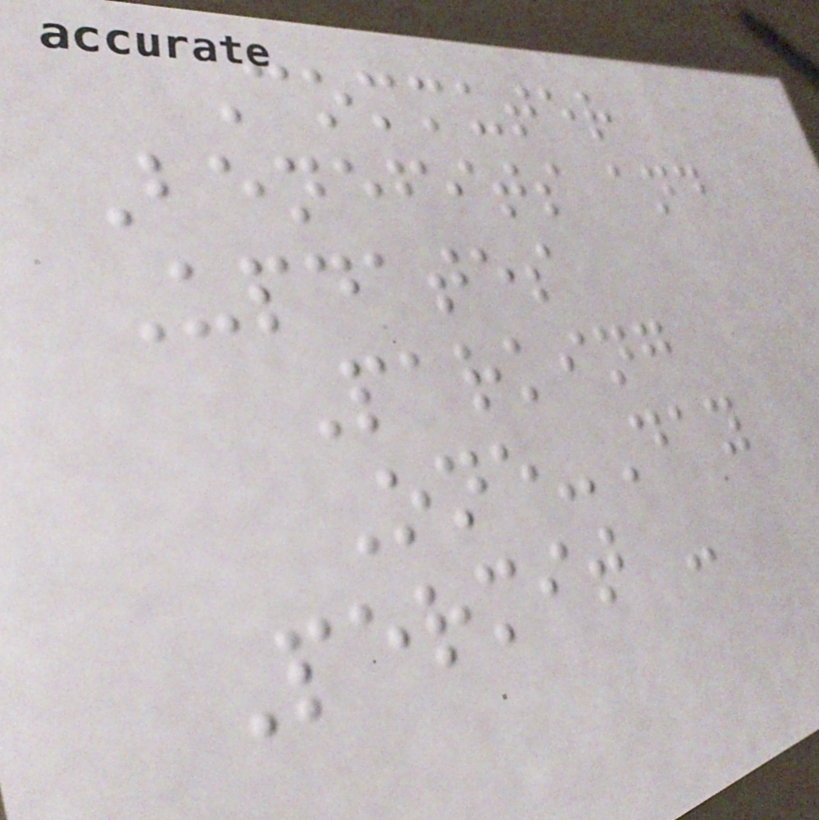Commuter
Benefits and
Updates
Parking
One-Day
Permit -
